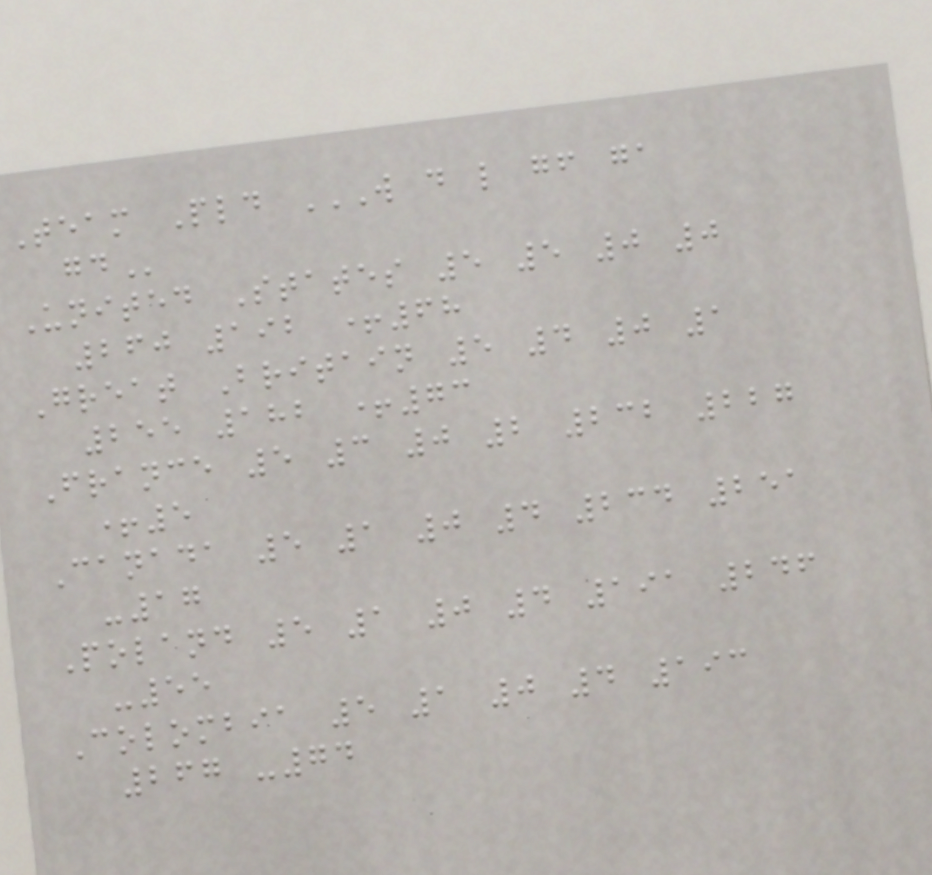Team Pld W D L GF GA
GD
United States 5 5 0 0
260 192 +68
Great Britain 5 4 0 1
255 182 +73
France 5 3 0 2 232 227
+5
Canada 5 1 0 4 234 251
-17
Poland 5 1 0 4 191 246
-55
Colombia 5 1 0 4 193
267 -74
